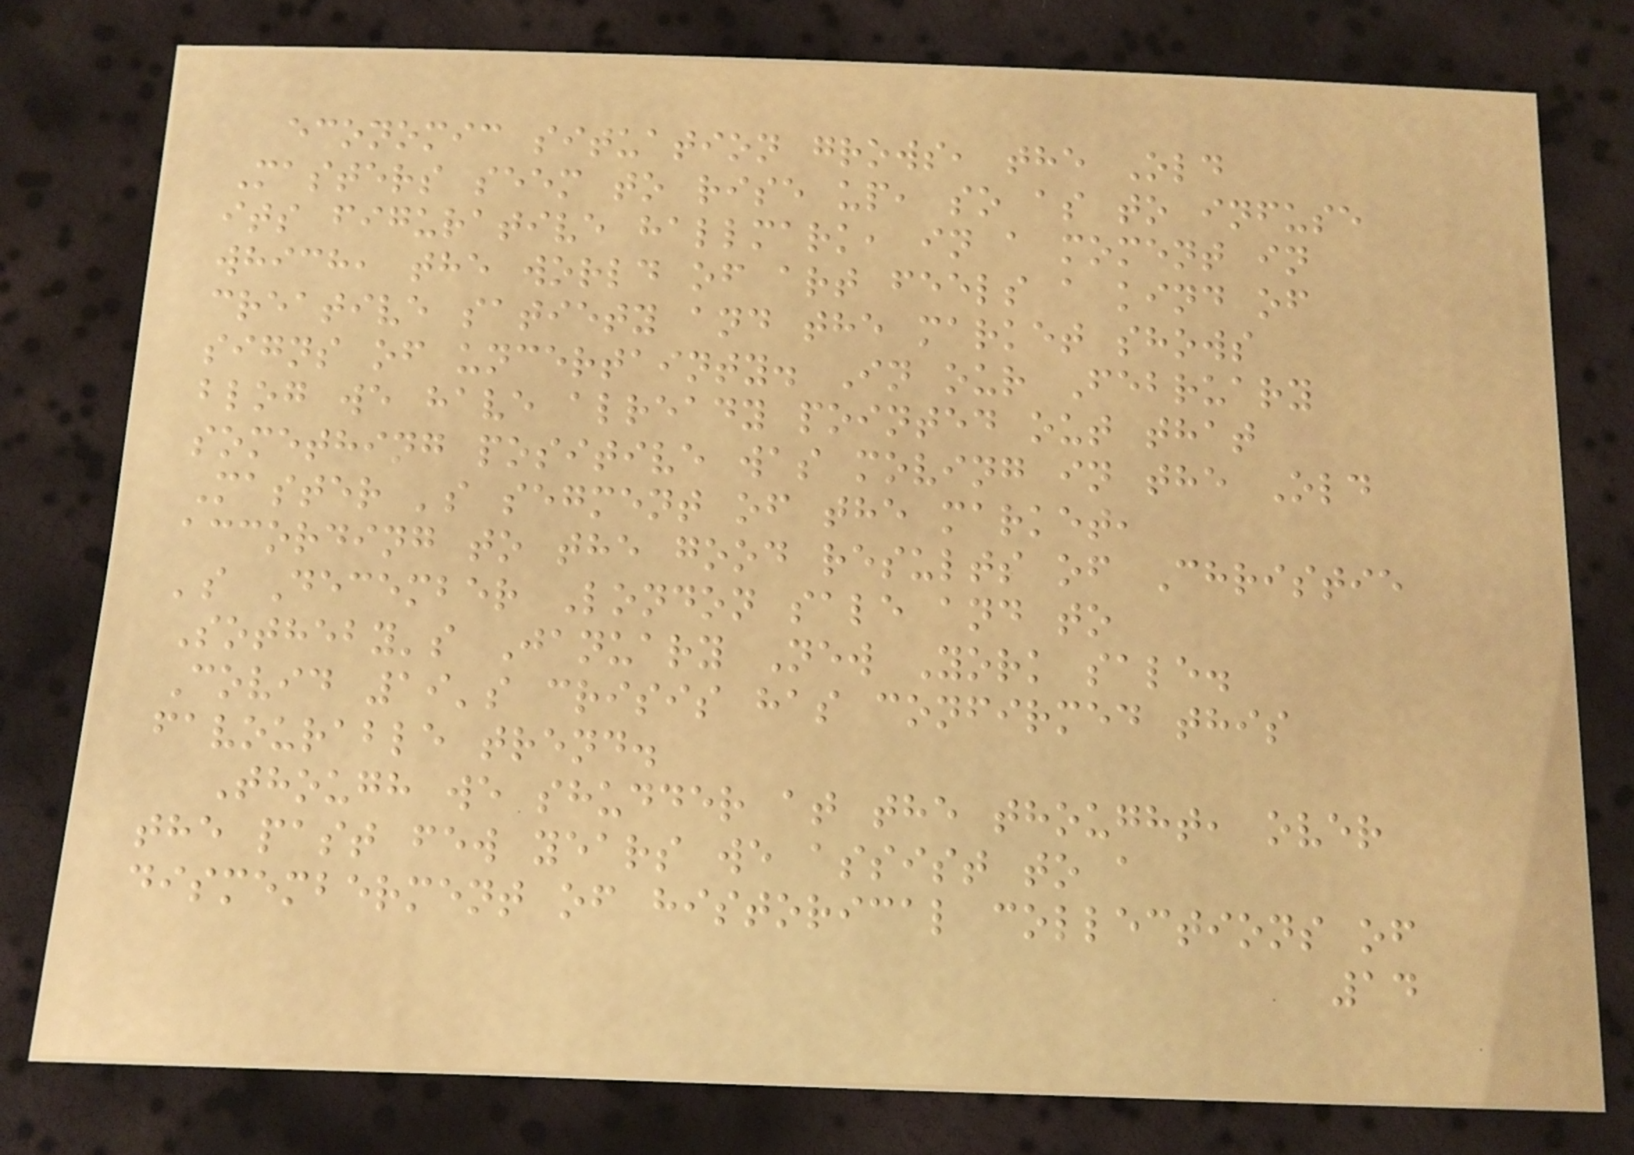economic situation grows, the Old
Masters seem to rise up, so as to infuse
its figurative hallmark, in a moment in
which, the world of art feels a kind of
creative satiety and the market shows
signs of uncertainty. In our February
blog we have already pointed out that
something positive was moving in the Old
Master 's segment of the market,
according to the good results of Christie
's December London sale and to
Sotheby's January New York sale.
Covid 19's crisis has confirmed this
favourable trend.
Though we shudder at the thought, over
the past few years we assist to a
dismemberment of historical collections of
14
